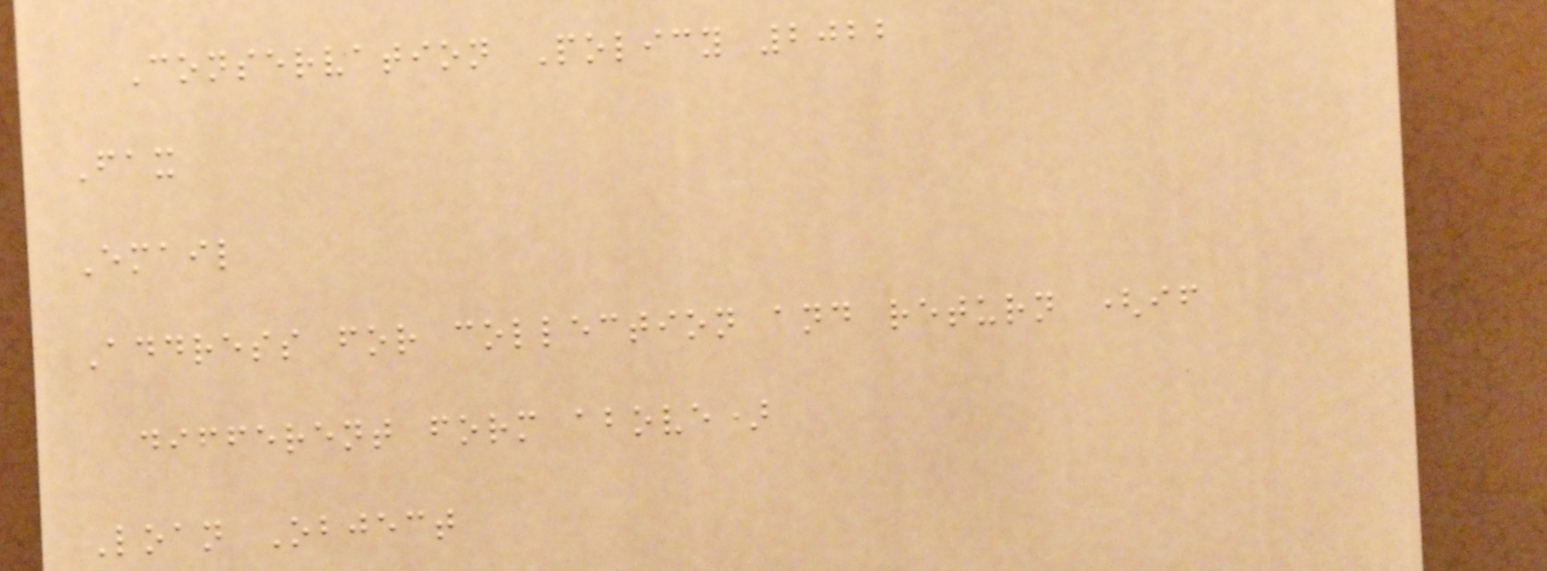Conservation Policy 2022
Fax
Email
Address for collection and return (if
different form above)
Loan Object
